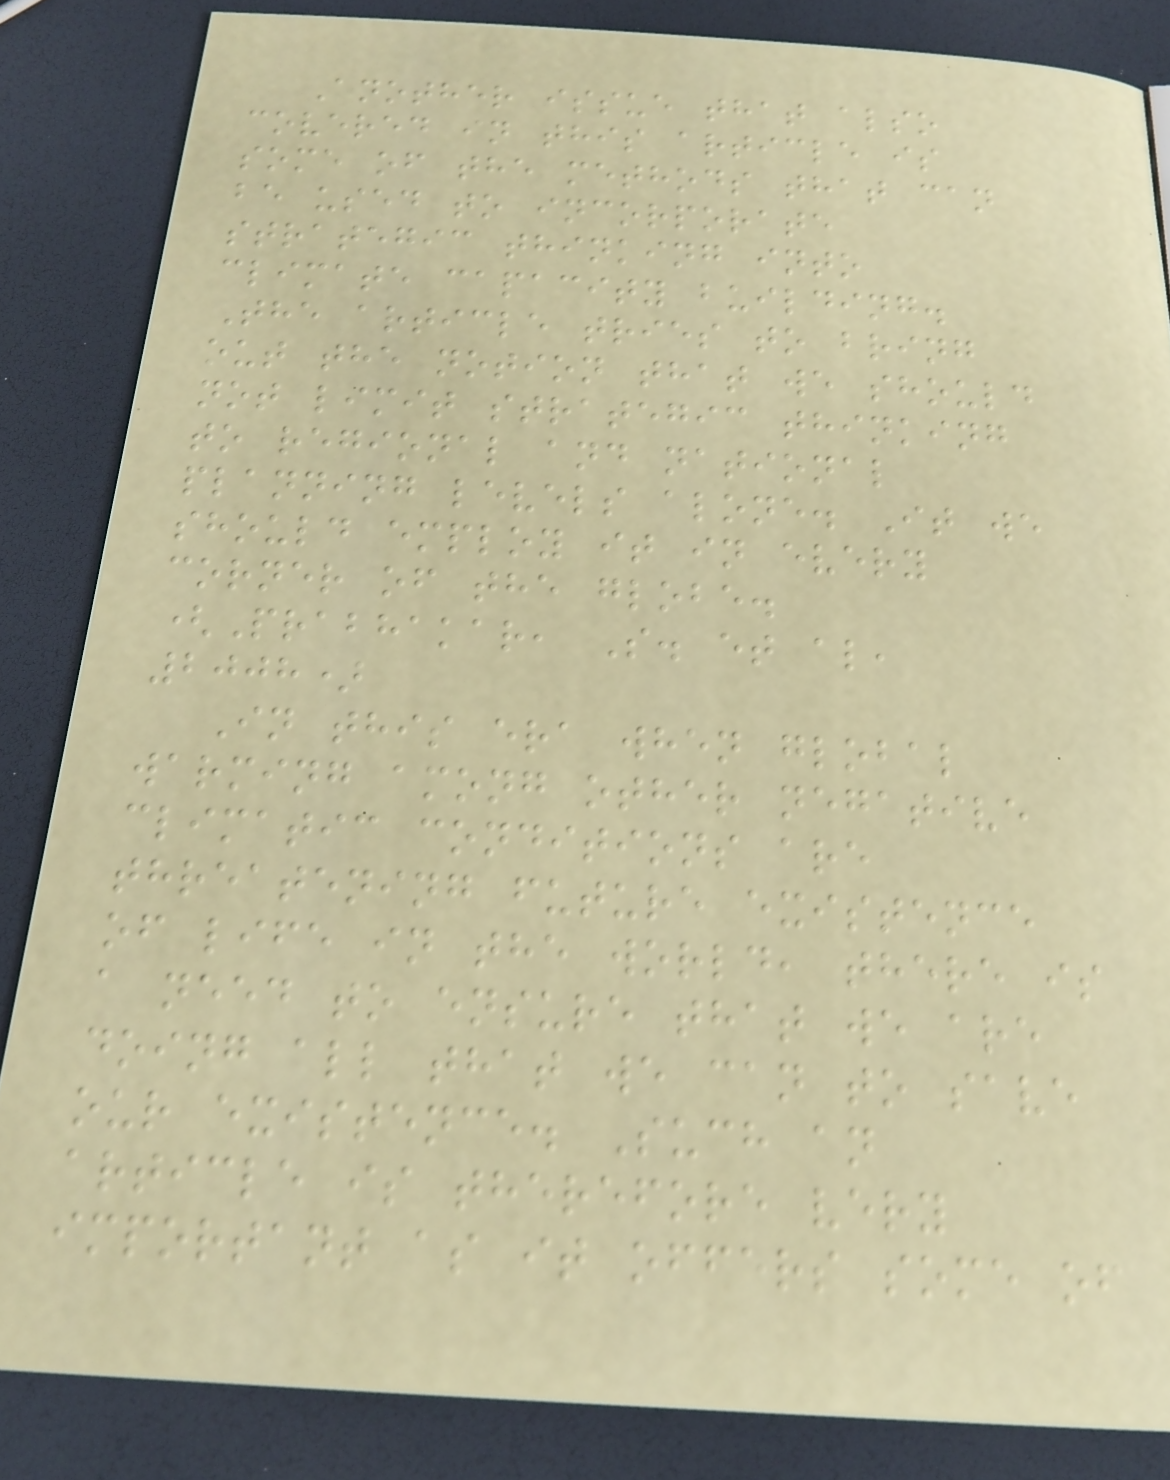Another issue that also
covered in this article is
some of the methods that can
be used to incorporate
strategic thinking into
climate capacity building.
The article tries to bring
out the notion that we should
not limit strategic thinking
to regional and national
planning levels alone. It we
should employ it in every
corner of the globe.
(Prabhakar, S. et al,
2008)
In this era when global
warming among other negative
climatic conditions are
threatening future existence
of life in the world, there is
a need to ensure that we are
doing all that we can to save
our existence. Such an
article is therefore very
important as it offers some of
